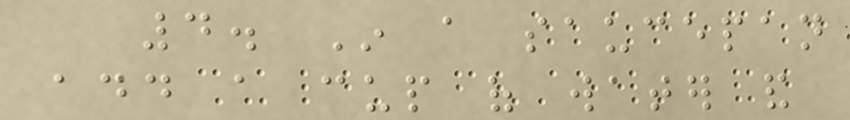4. In a saucepan
add a cup of water and
